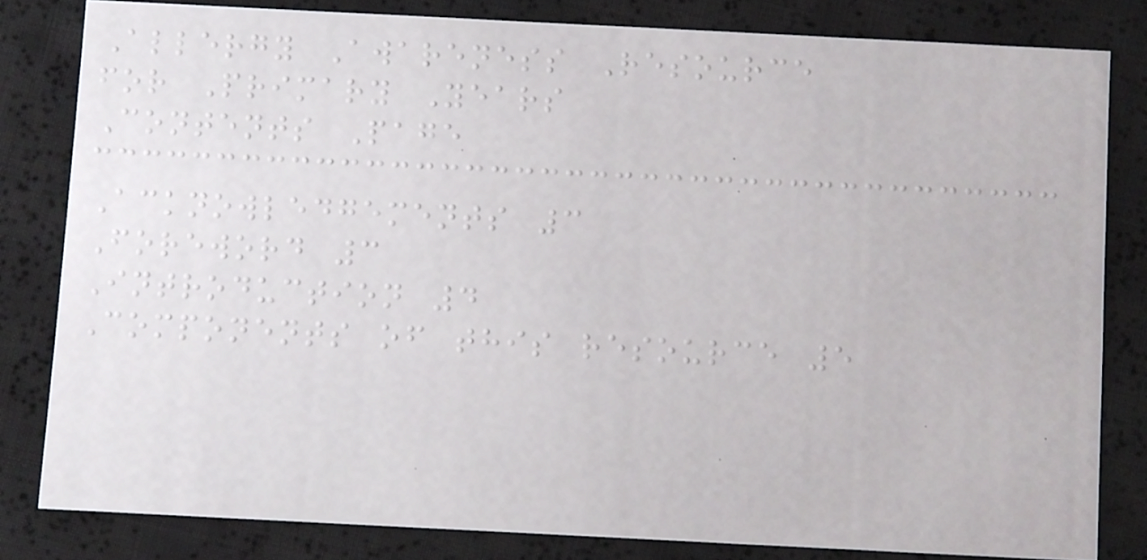Allergy Awareness Resource
for Primary Years
Contents Page
Acknowledgements 3
Foreword 3
Introduction 4
Components of this resource 5
